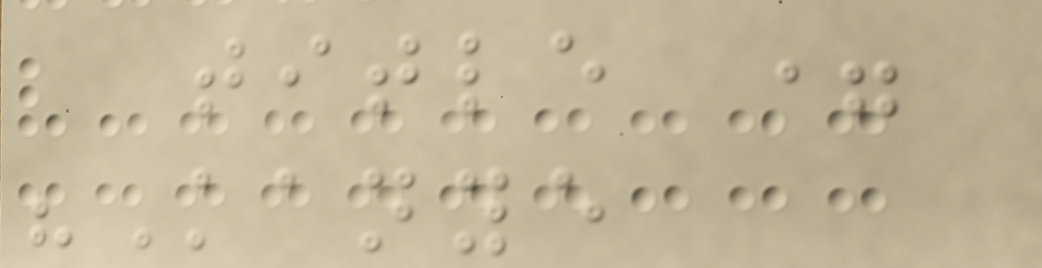title =
"Kanye
